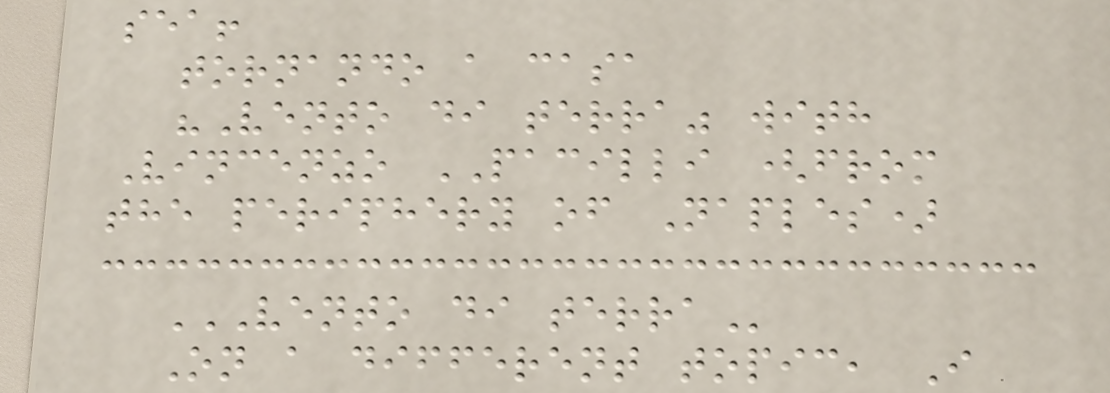sea!
tornando a casa
"Vento di terra" with
Vincenzo PACILLI (from
the periphery of Naples)
VENTO DI TERRA
On a different topic, I
